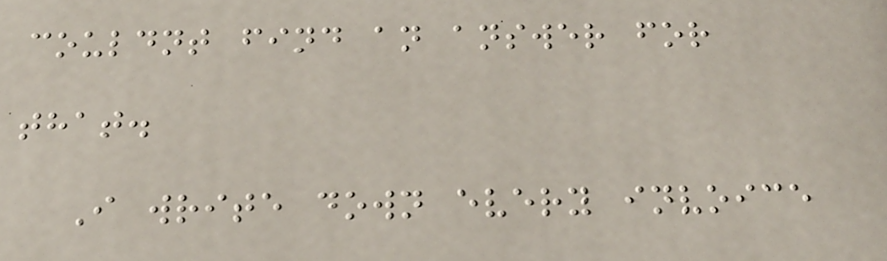couldnt find an answer for
that.
I write down every invoice
